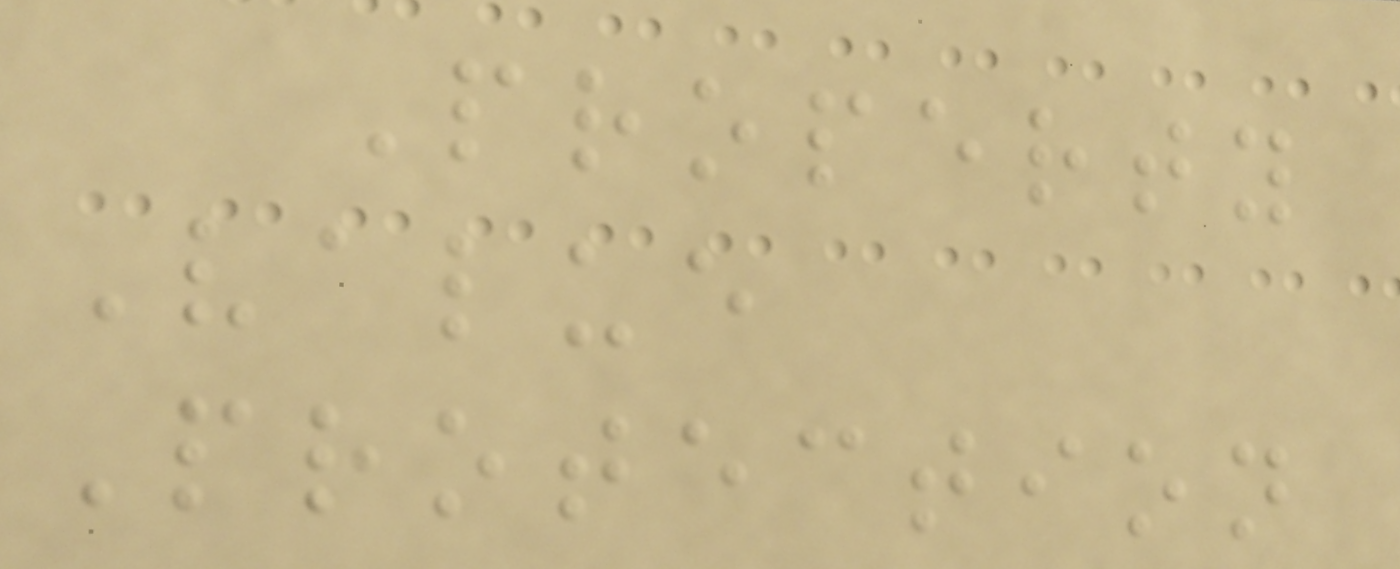Property
Value
Protection
